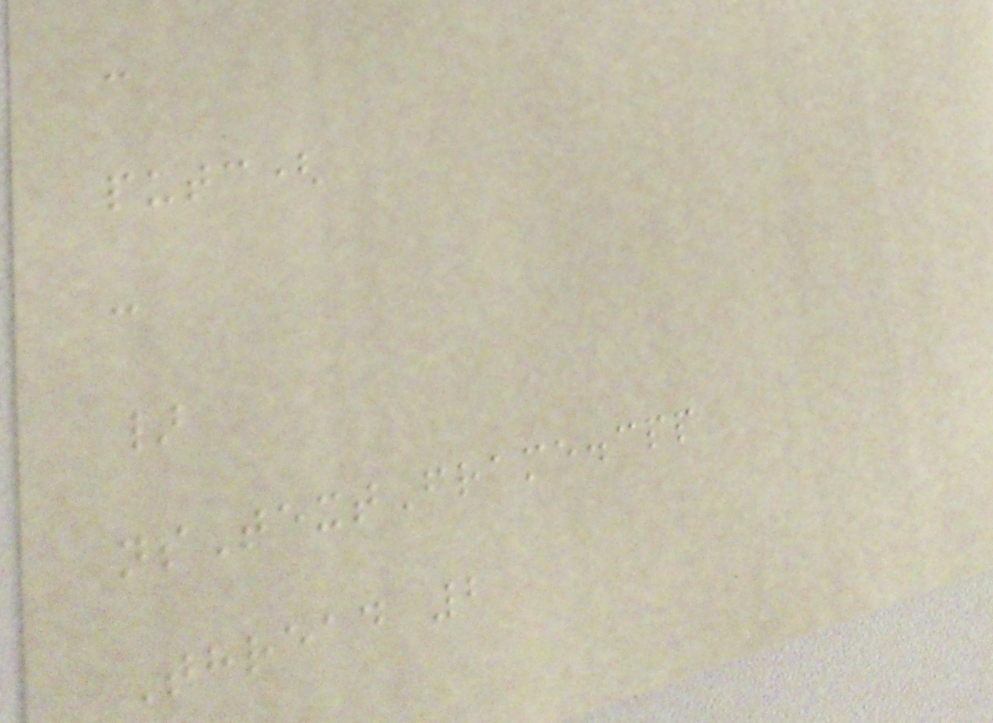:
putc(
:
}
nsTextFrame.cpp
Thread 2
